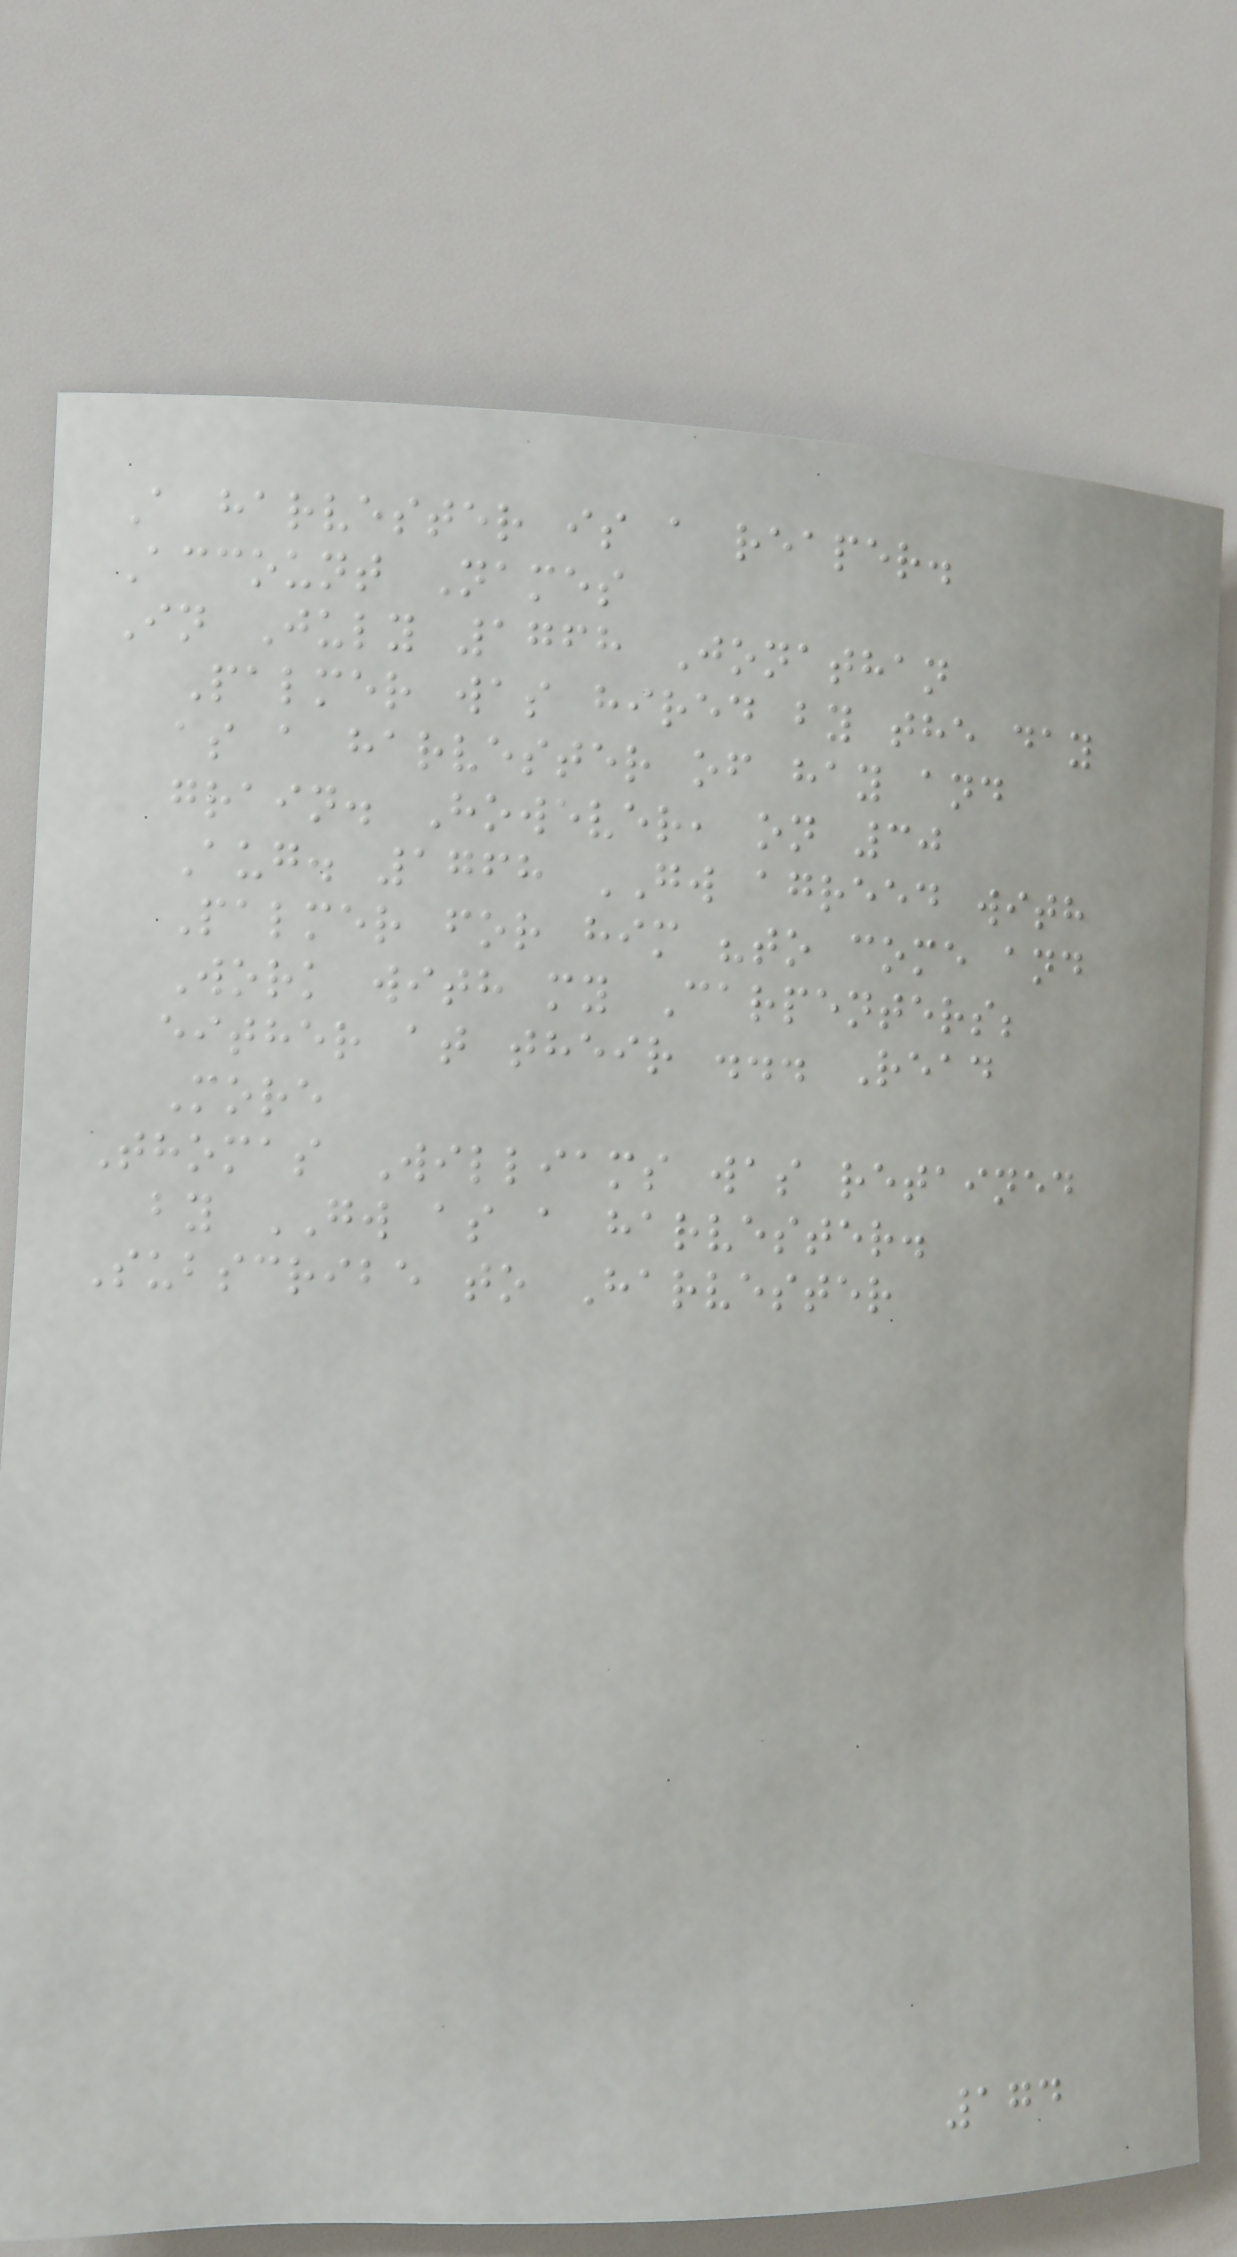A harvester is a reaper.
Account Names
In July 1768 Jonathan
Palmer was hired by the day
as a harvester of hay and
grain. However, on 30
Aug. 1768 GW agreed with
Palmer for him "to come and
Work with my Carpenters;
either at their ... Read
More
Thomas Williams was retained
by GW as a harvester.
Subscribe to Harvester
174
